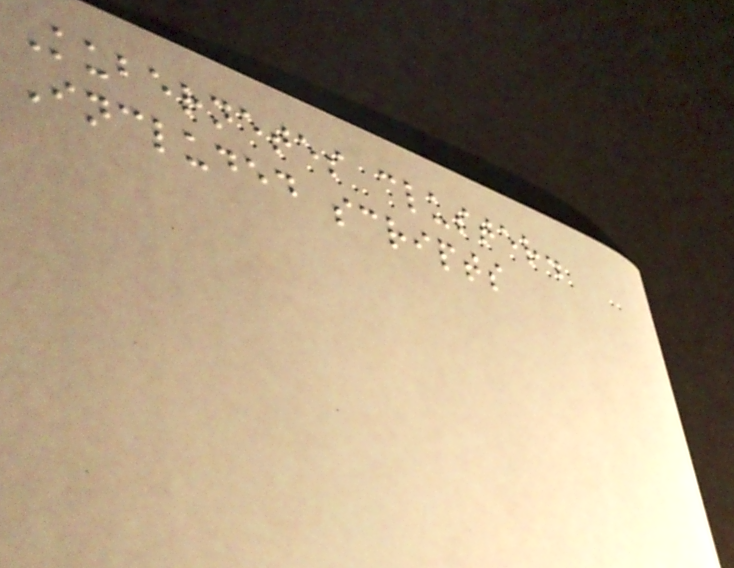Kubernetes cluster.
Included scripts
